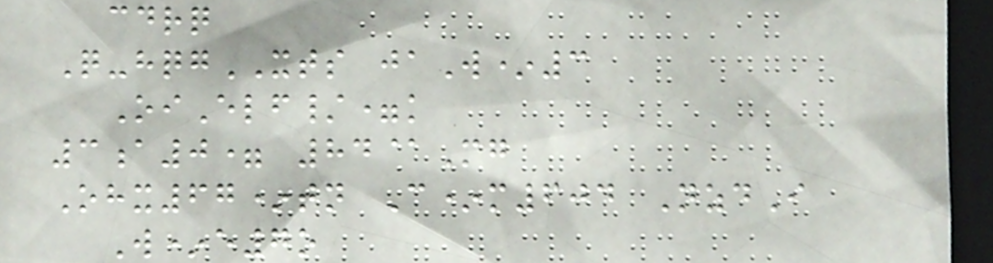cdrq
Q-hqgXTS jaW*3
OiElf/=k
3a0= 84@Mg
Ohx67*tn C*m604 NzdI
W*e7o
